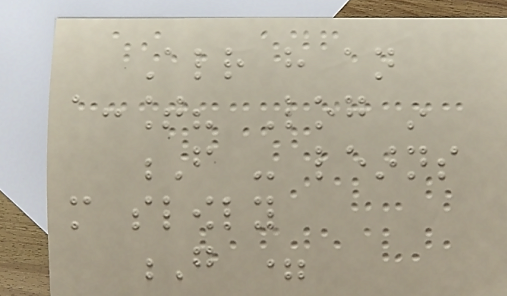Already have an
account? Log in
F - learns
more slowly
G =
